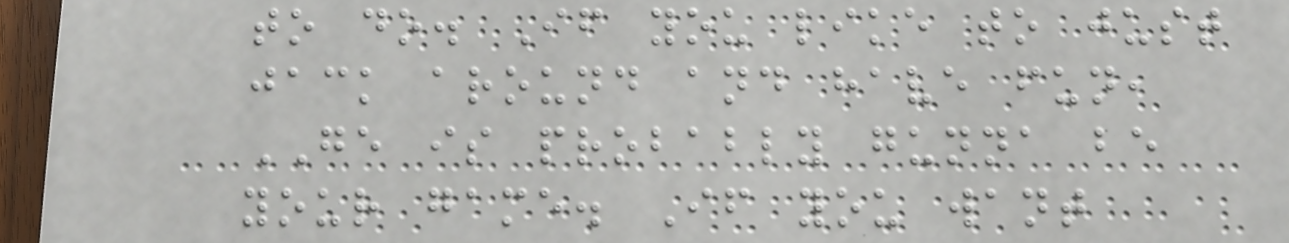to do. If you like to just
jack around and have fun,
GE is probably gunna be
your game. If you want
